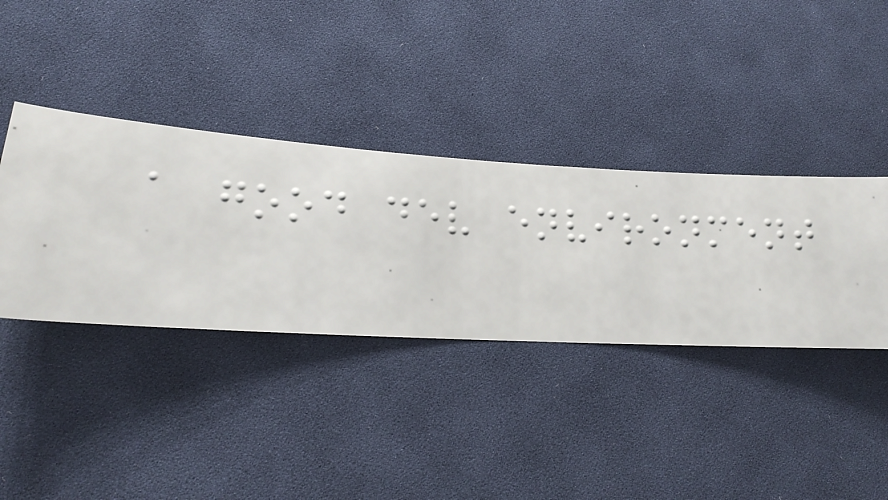a good dev environment
